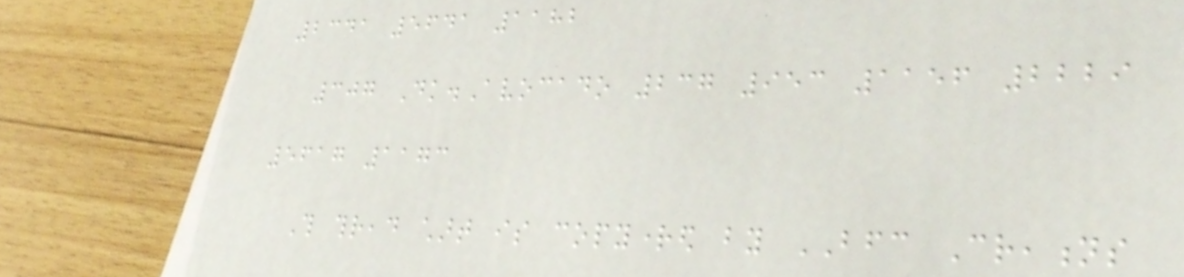2341 5641 1182
307 Dk.Avocado 237 953 1156 2229
5617 1173
This thread chart is copyrighted by BFC Creations
